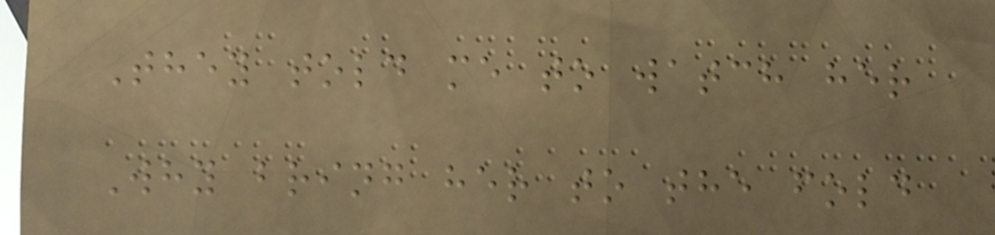They told me to watch her
Why bring her to the fold
